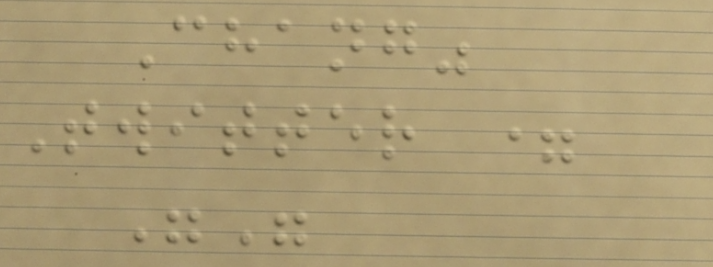Chang"
Twitter =
""
